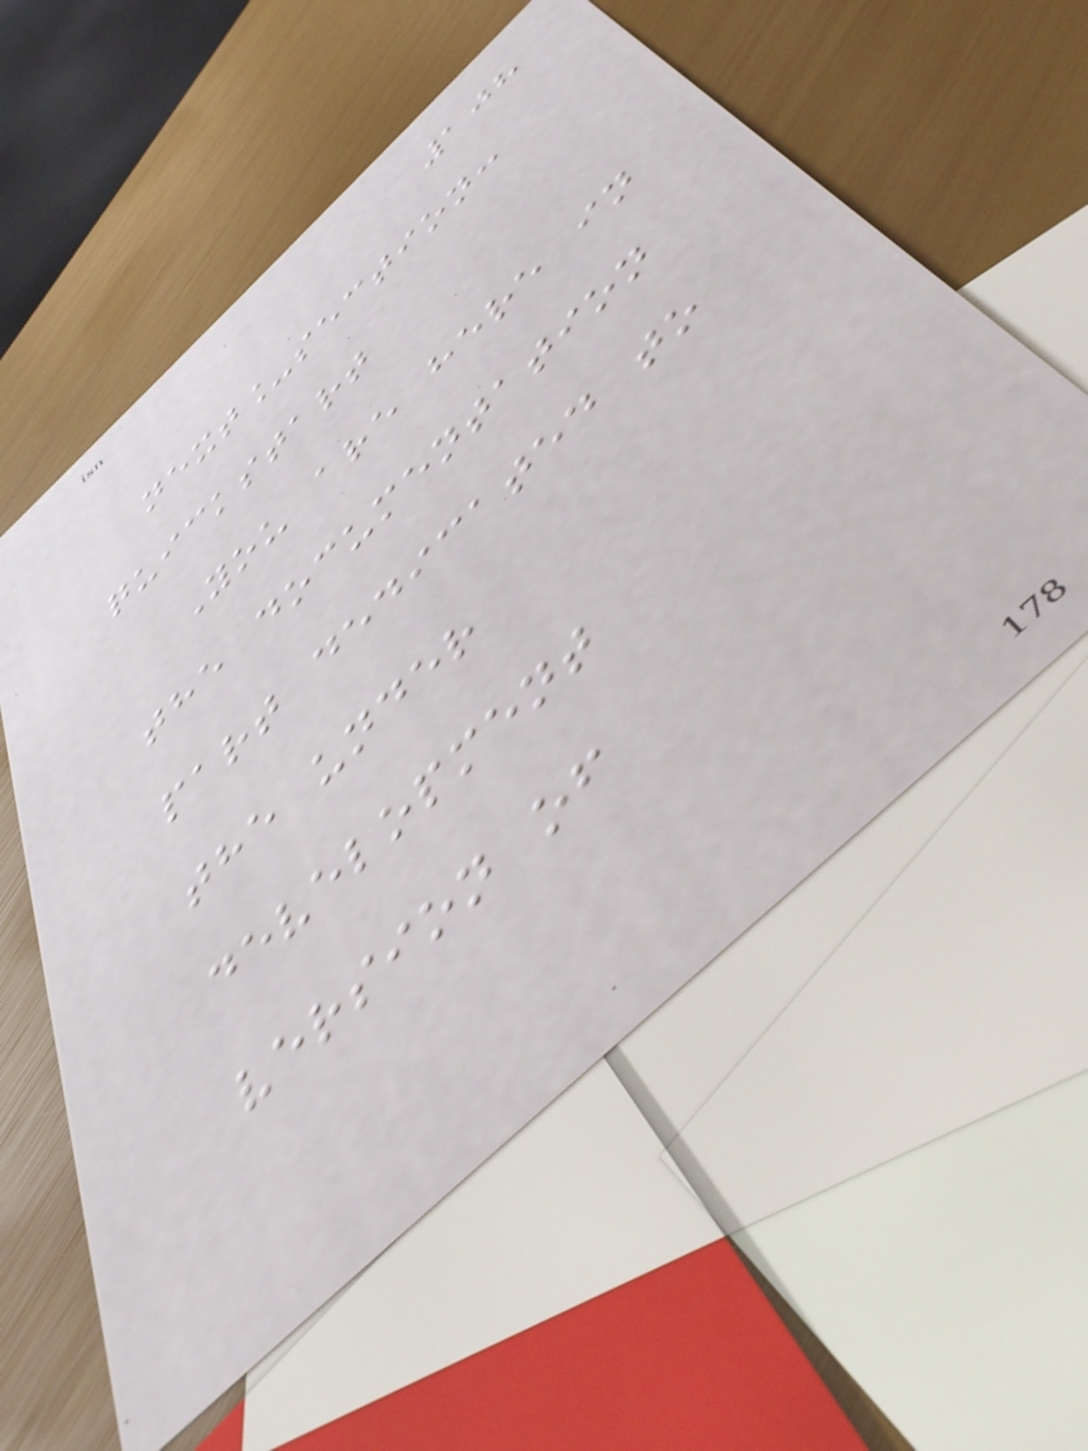108
next_section:
quickstart
You are here in
the documentation
part dedicated to
the under
development
version of
